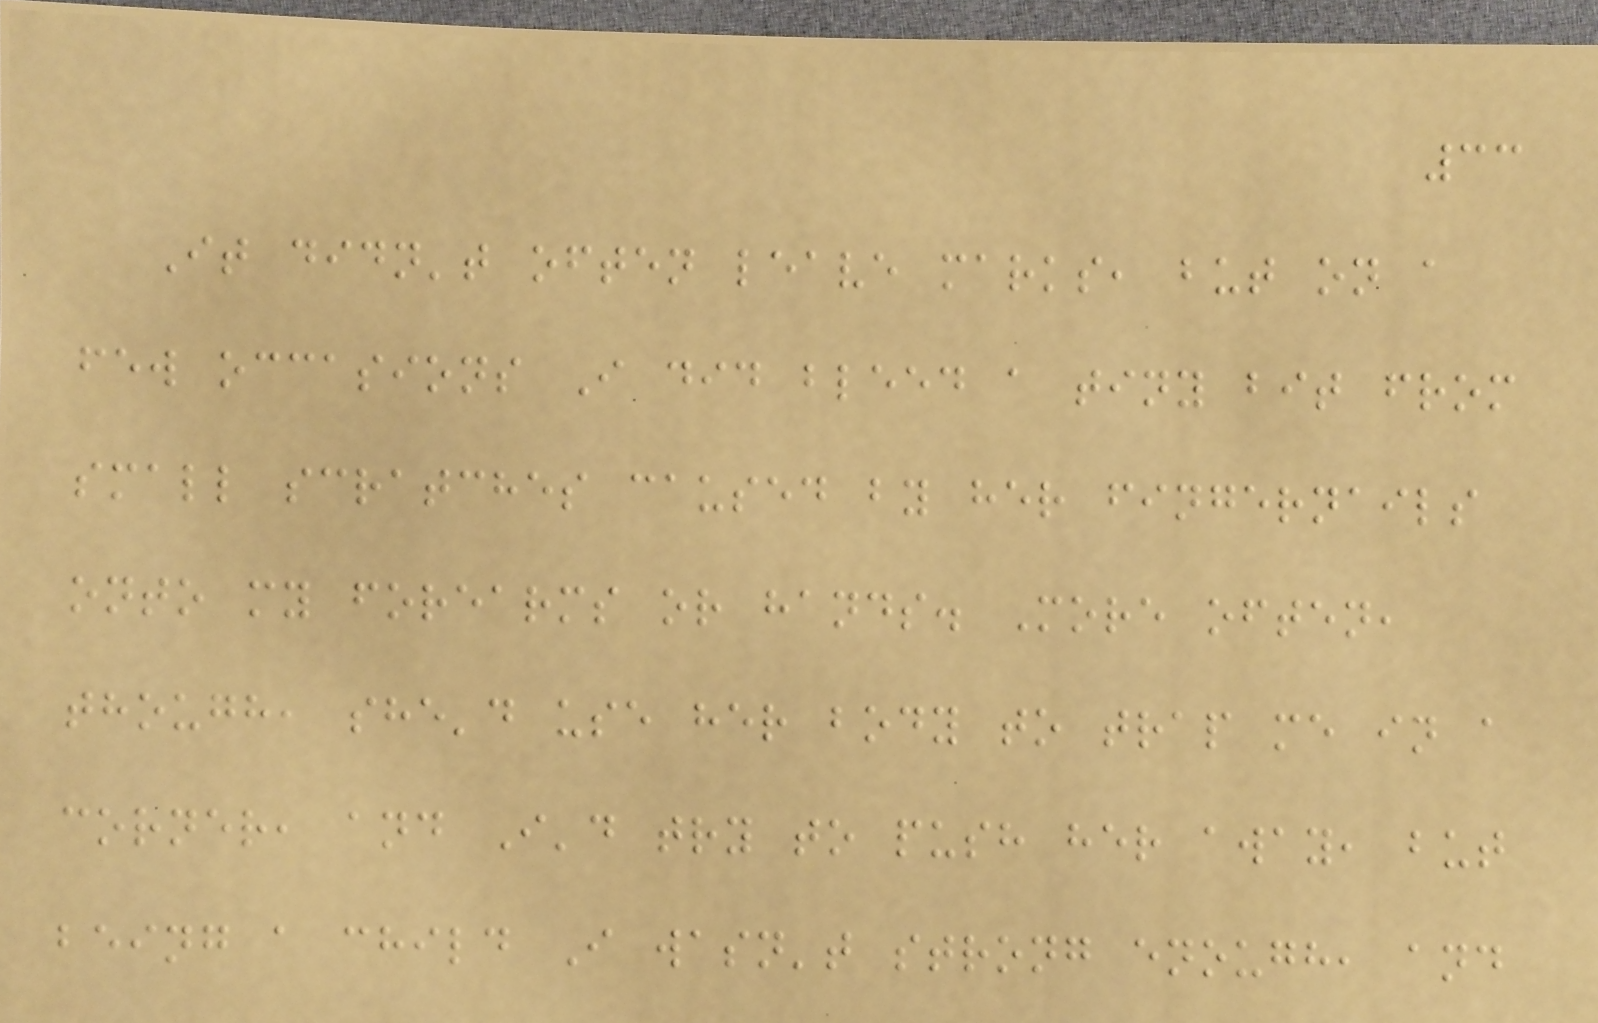33
It didn't often leave marks, but on a
few occasions I did bleed a tiny bit from
small scratches caused by her fingernails
onto my forearms or hands. More often,
though, she'd use her body to trap me in a
corner, and I'd try to push her away, but
being a child I wasn't strong enough, and
